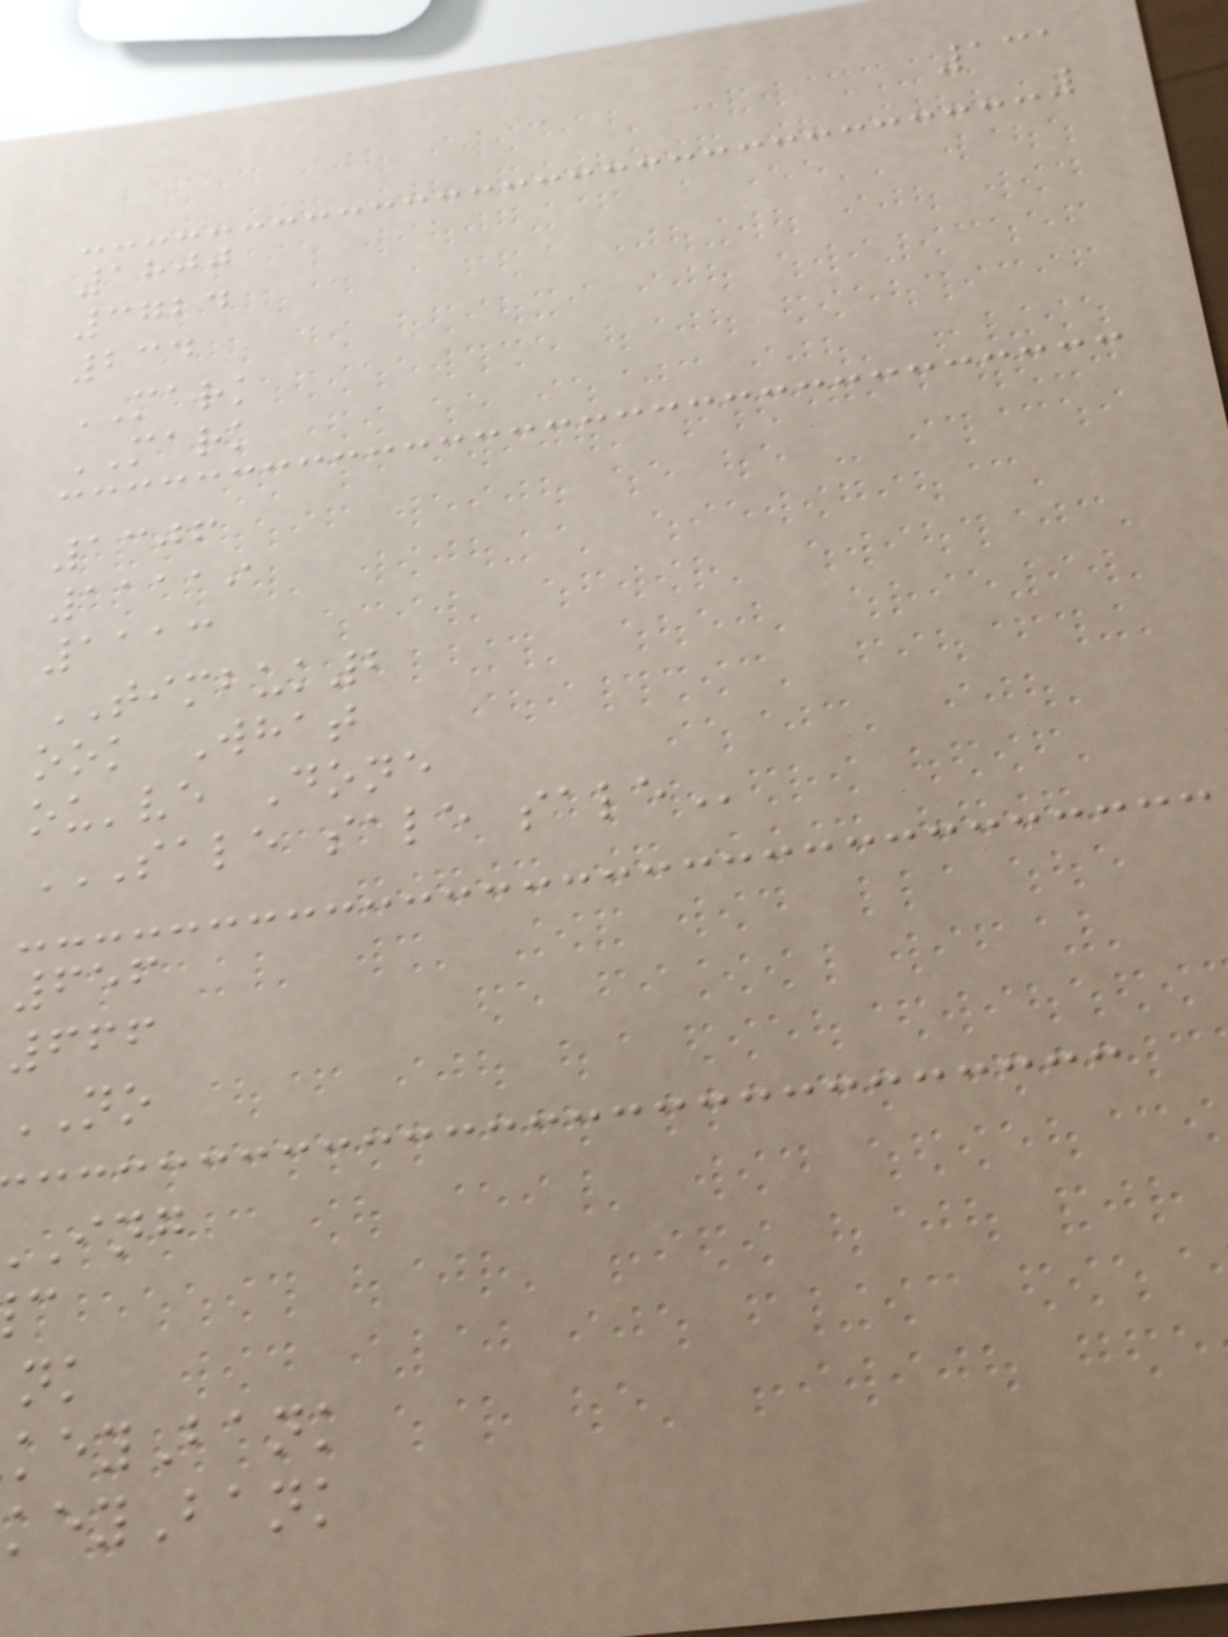131
1800
3724
234
MARK
MARK
1306
11119
1113
TIMBUK2
ook What
ou've Done
SALE SALE SALE
656
666
NO
eyBank
eyBank
